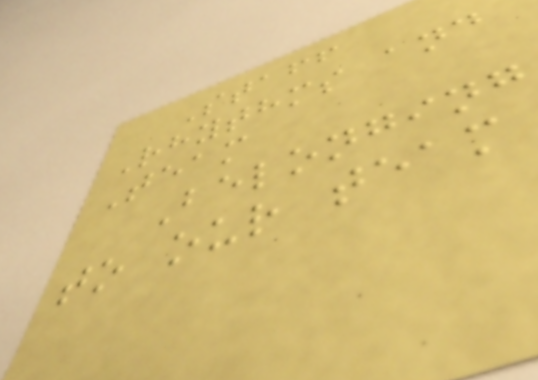Staff
Rhythms and
Team
Belonging
to our team
